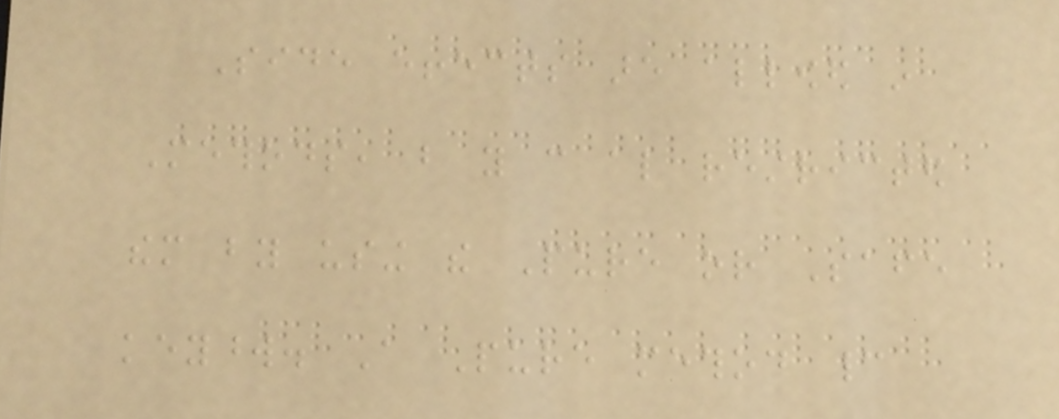Side effects are allowed in
Methods, but you can also restricted
them by using the Pure or Safe
keyword. A Pure method cannot
